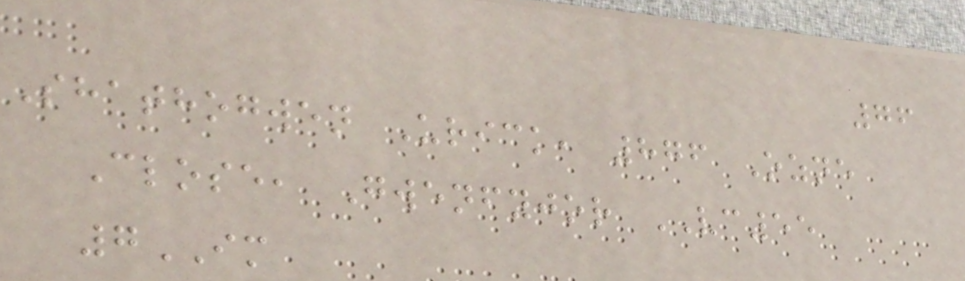76
Shathogwen Urick, 876 Ozne
Close, Gwenfyjor VC55
7IM
